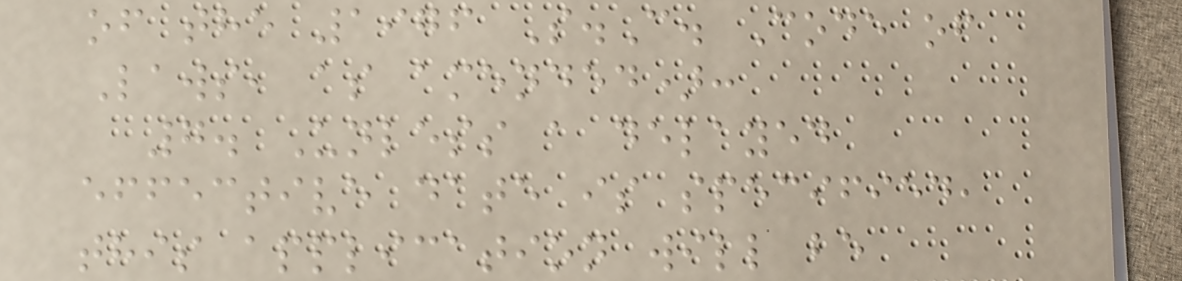of the 1976 S.C. Code of
Laws, as amended):
7. Unless a delayed
effective date is specified,
this application will be
